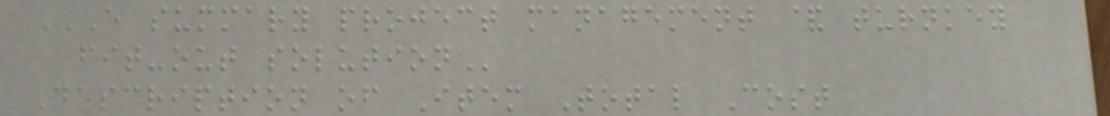E SUMMARY PROJECT MANAGEMENT & TURNKEY
FIT-OUT SOLUTION
Description of Item Total Cost
